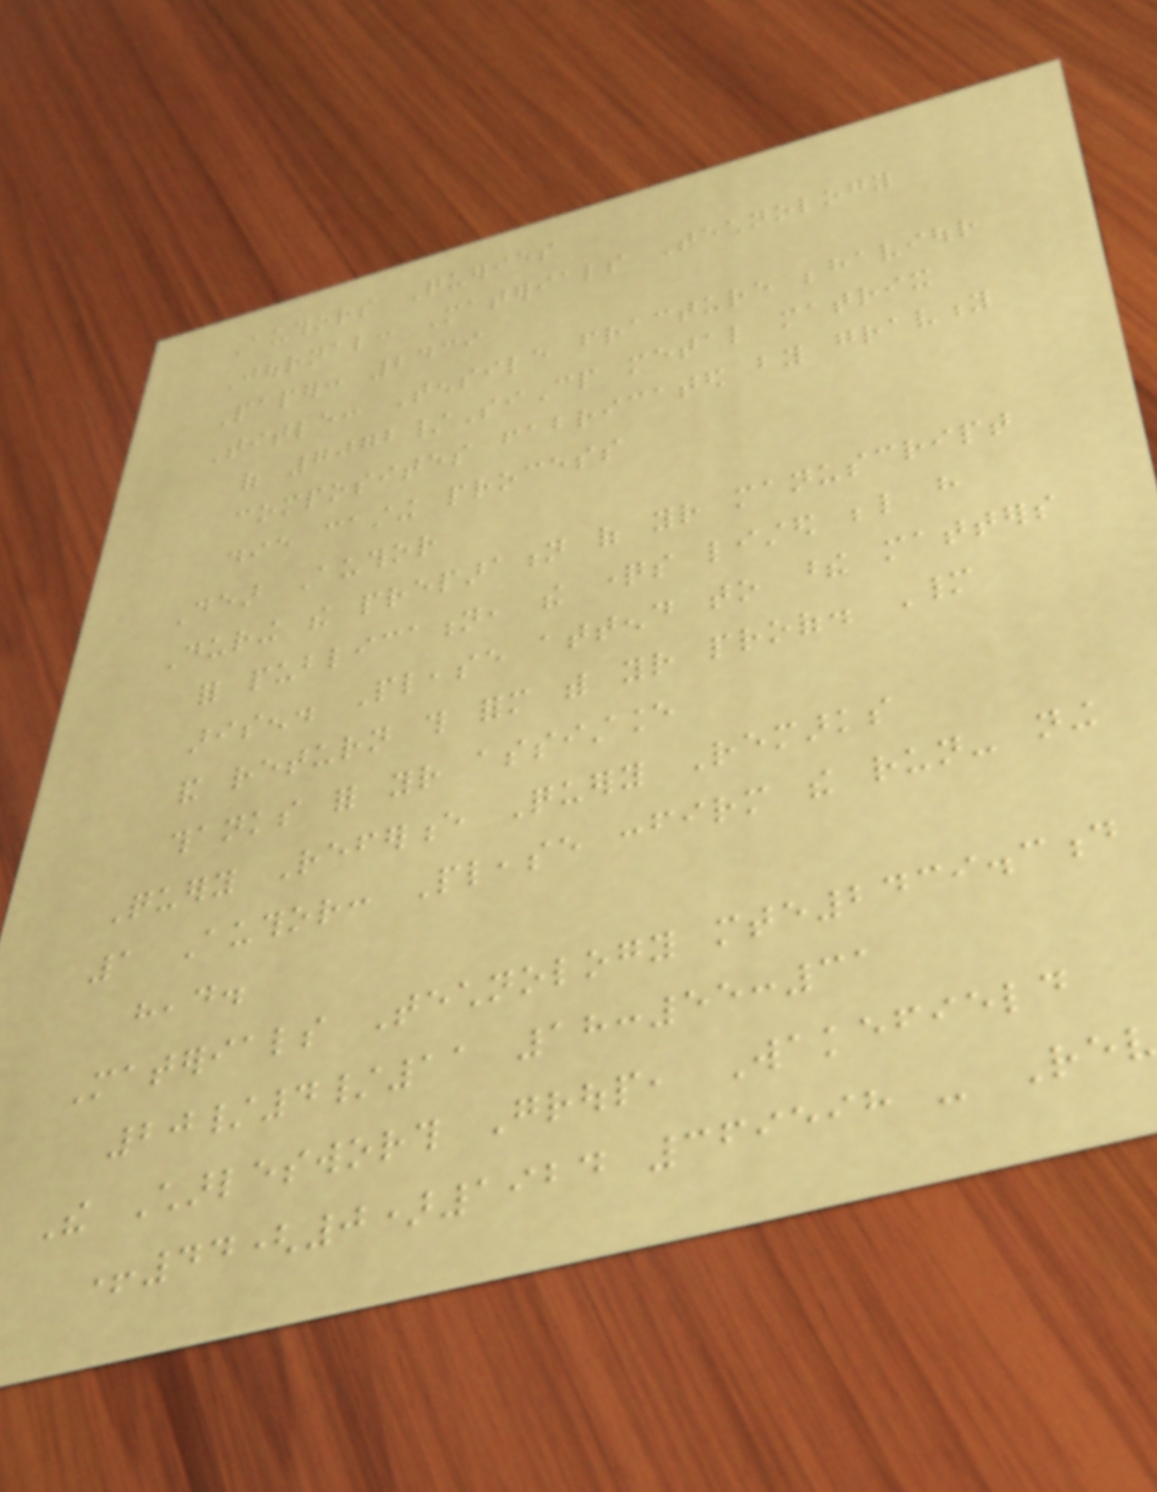Authors Queries
Journal: Materials Technology
Paper: 2439
Title: Tensile fracture behaviour
of 7072/SiCp metal matrix
composites fabricated by gravity
die casting process
Dear Author
During the preparation of your manuscript
for publication, the questions listed below have
arisen. Please attend to these matters
and return this form with your proof. Many
thanks for your assistance
Query Reference Query Remarks
1 Author: Please confirm the run- ning
head.
Materials Technology mte2439.3d
20/4/11 18:55:31
The Charlesworth Group, Wakefield
+44(0)1924 369598 - Rev
